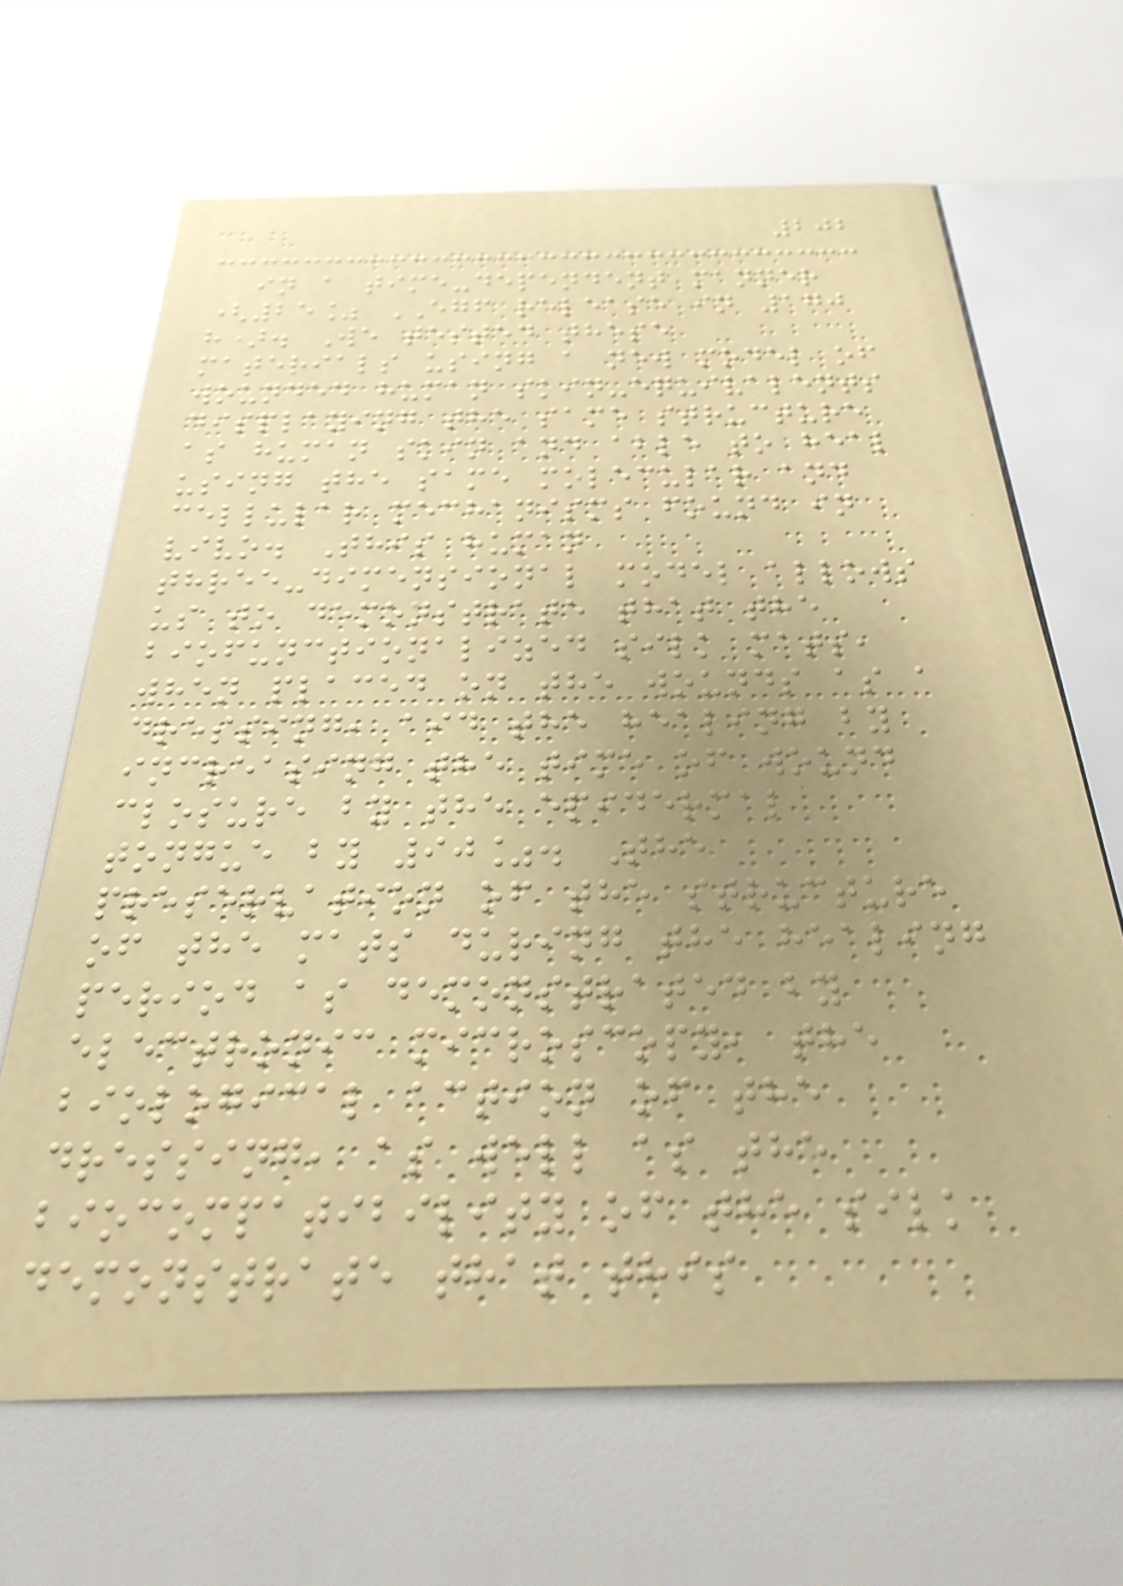202
in a time-dependent manner
(25% EGF release in 170
h). We tested these
materials using a new model of
wounded human skin-equivalents
displaying the same structure
as human skin and able to heal
using the same molecular and
cellular mechanisms found in
vivo. This human
three-dimensional model allows
us to demonstrate that the
biofunctionalized silk mats,
when placed on the wounds as a
dressing, aid the healing by
increasing the time of wound
closure by the epidermal
tongue by 90%. The
preservation of the structure
of the mats during the healing
period as demonstrated by
electronic microscopy, the
biological action of the
dressing, as well as the
biocompatibility of the silk
demonstrate that this
